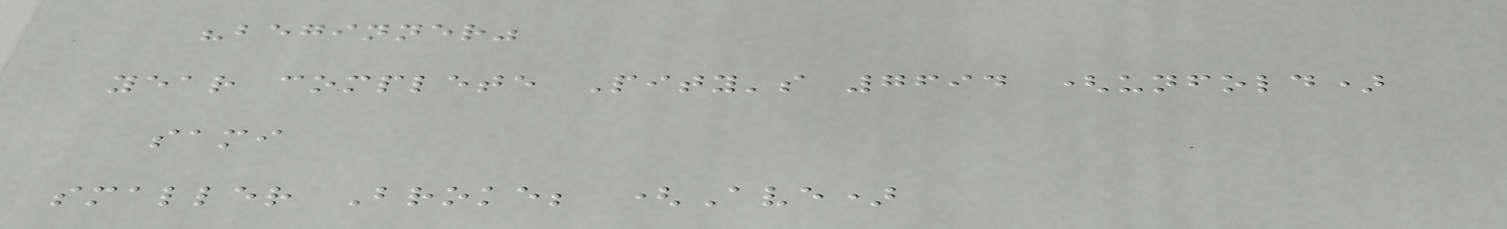"beginner"
year complete Pity's 7694 (unfold)
sami
smaller Broke; (Ave)
